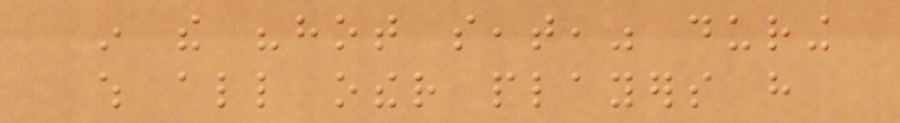in the "hot seat," during
which all other players have
